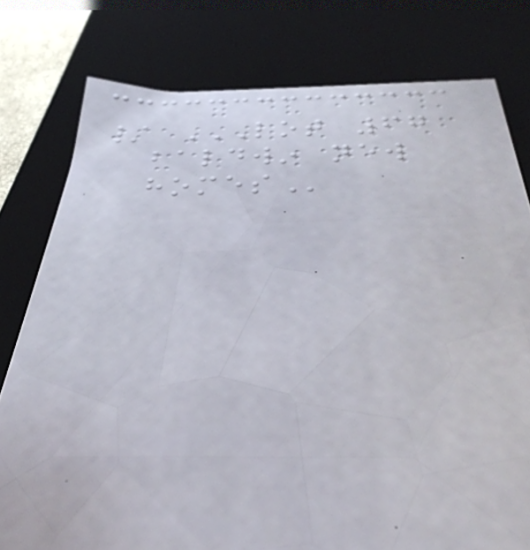/ LOT 67
BALDWIN NEW
HOMES
